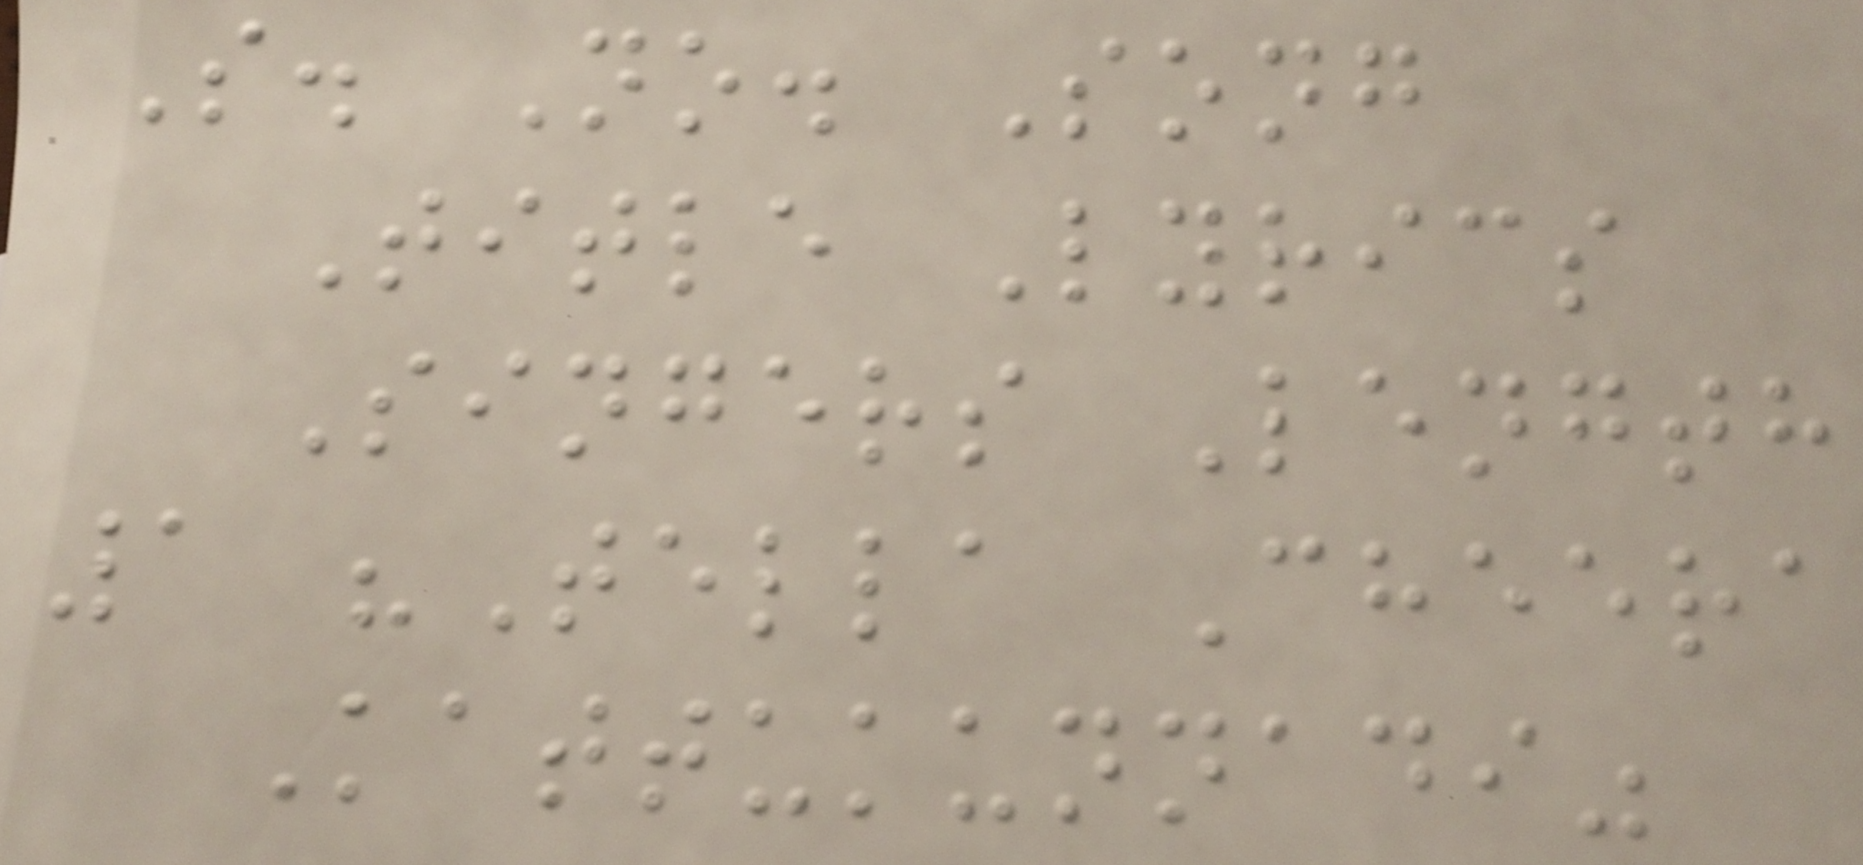S. No. Song
Title Lyrics
Singers Length
1 "Tella Cheera
Kattukunnadi"
